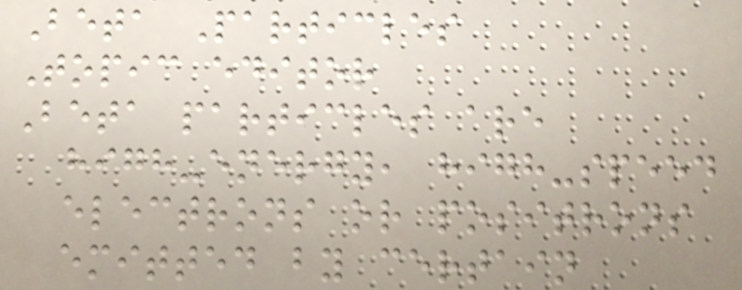Beta Particles
Topic editor
Beta particles are
high-energy, high-speed
electrons or positrons
emitted by certain
